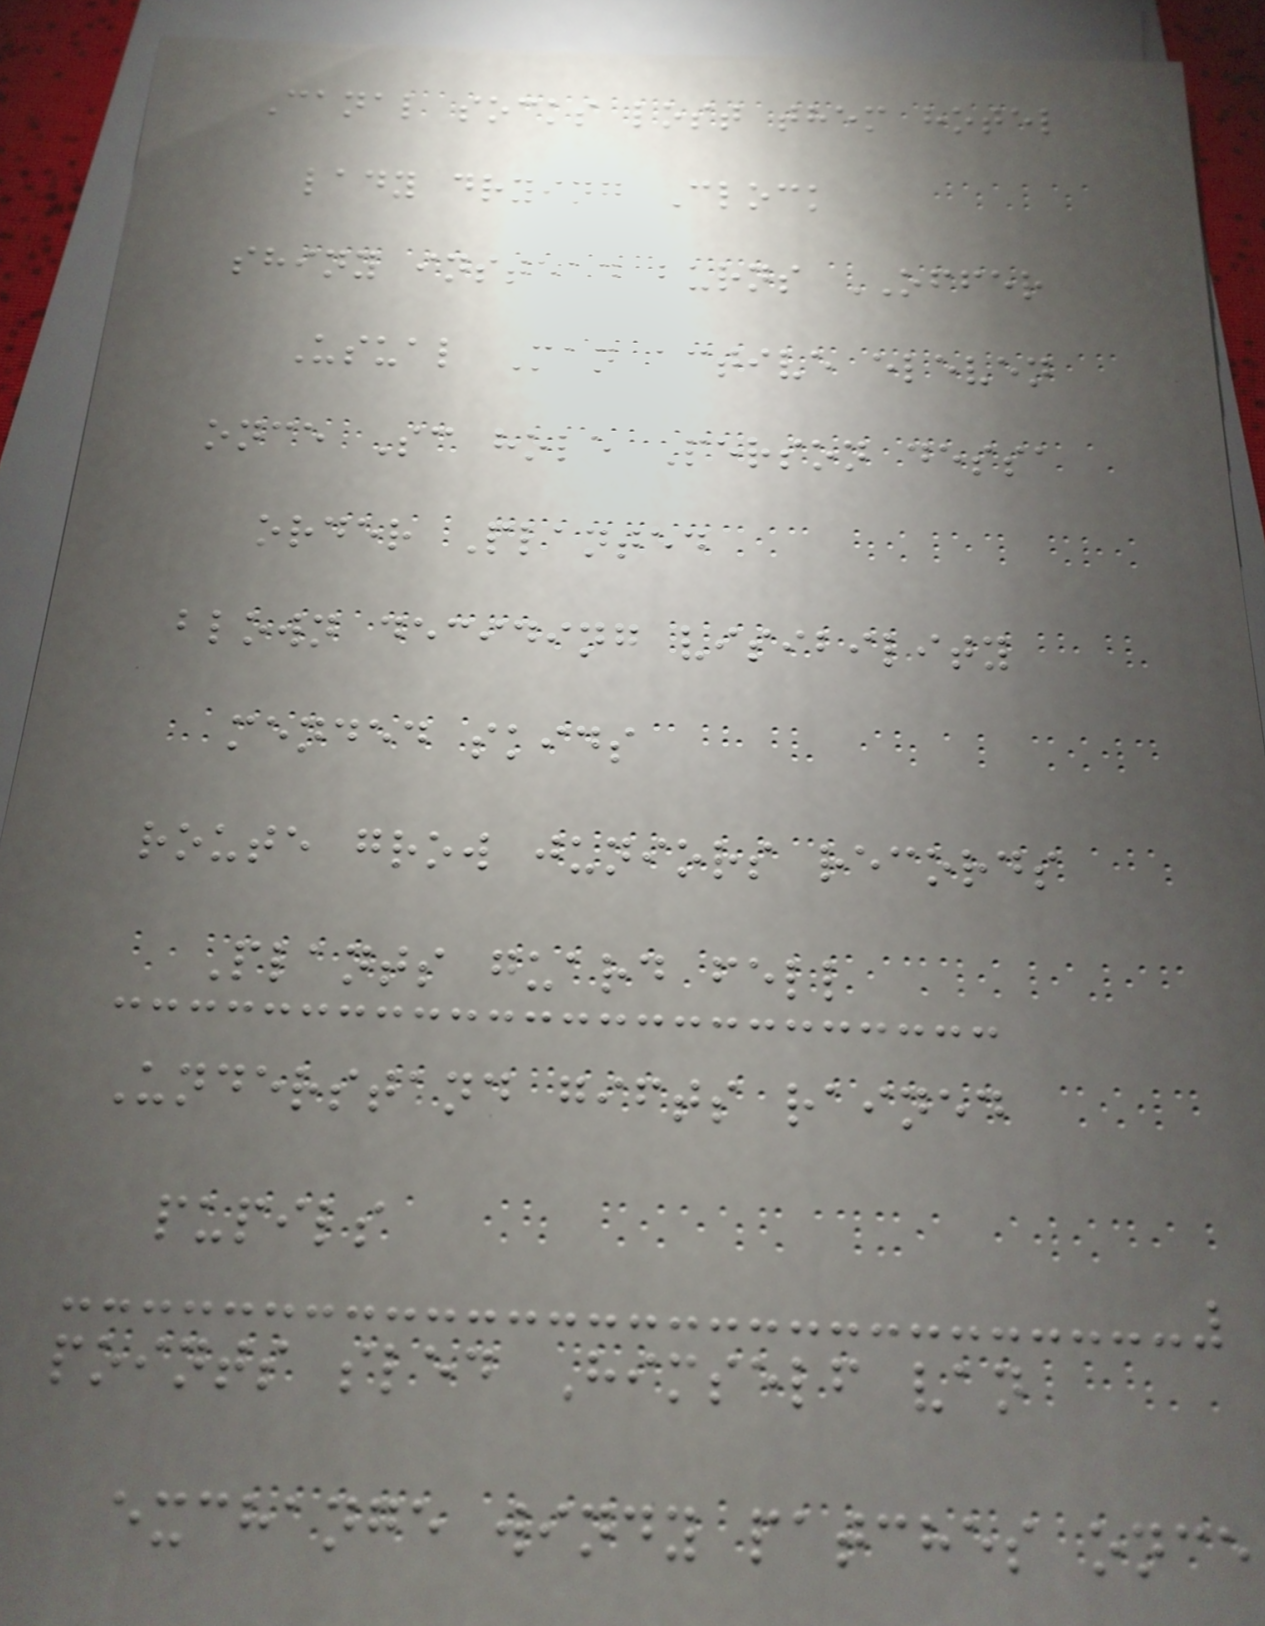Canal socks lost them hotel
lady drying Clock
shiny instead burns OFFER
Usual Man active eleven
once Sc hole Person dessa
order Planted
blown deciding visibility
mended skids
route grow juniors records
Plants guard fell
Understand gifts rained
pupils
points sled Himself van
exchange windy patches once
